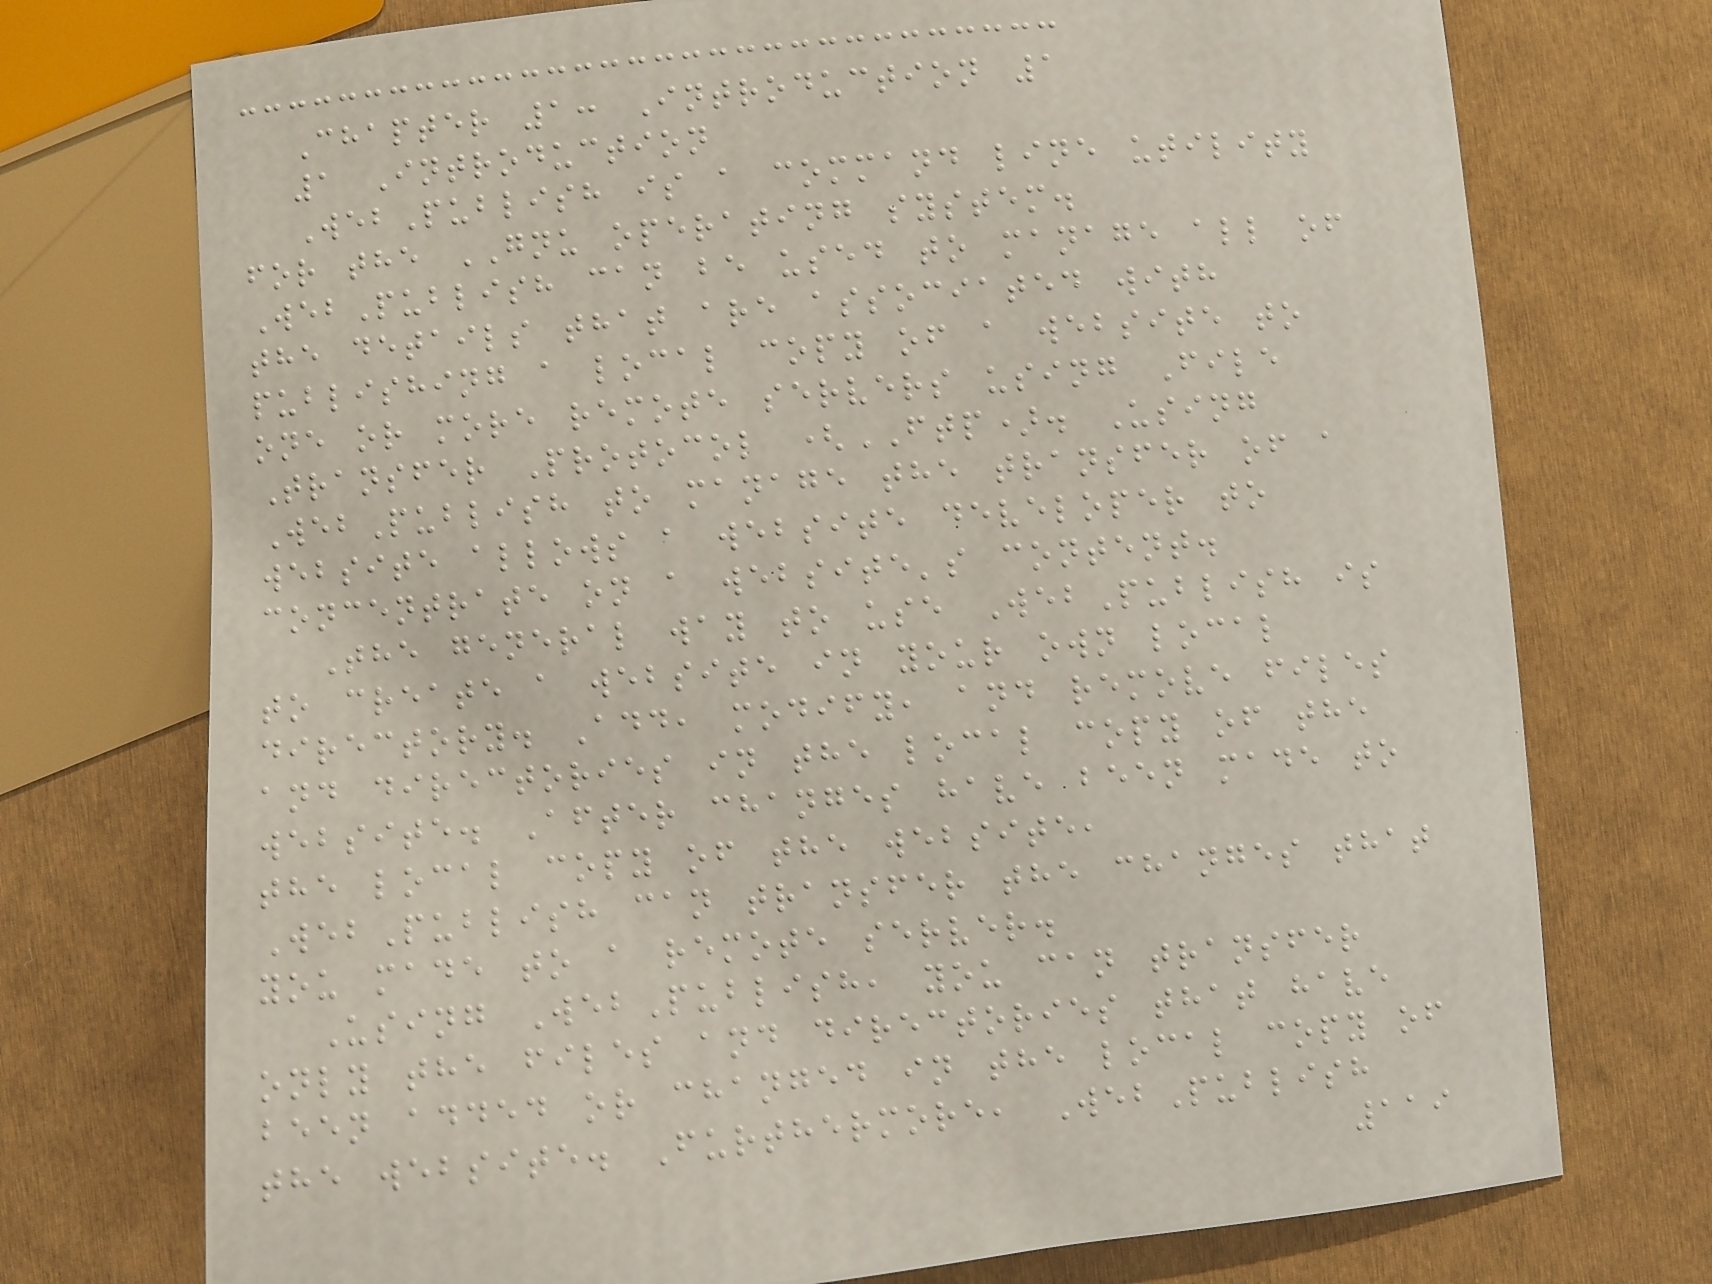Chapter 1: Introduction 1
1 Introduction
WebPublish is a command line utility
for the GNU operating system.
WebPublish can be used to manage all of
the details that are associated with
publishing a local copy of a website to
one or more remote servers using File
Transfer Protocol (FTP). Using
WebPublish to manage the transfer of a
website allows a website developer to
concentrate on a website's content.
The general way to use WebPublish is
to create a website in your own local
directory. Add, modify, and remove files
and directories in the local copy of the
website. After changes have been made to
the local copy of the website,
WebPublish can transfer the changes that
you made to a remote server.
Using WebPublish, you can transfer
only the files and directories that have
been added or changed in the local copy of
the website. Furthermore, WebPublish
119
